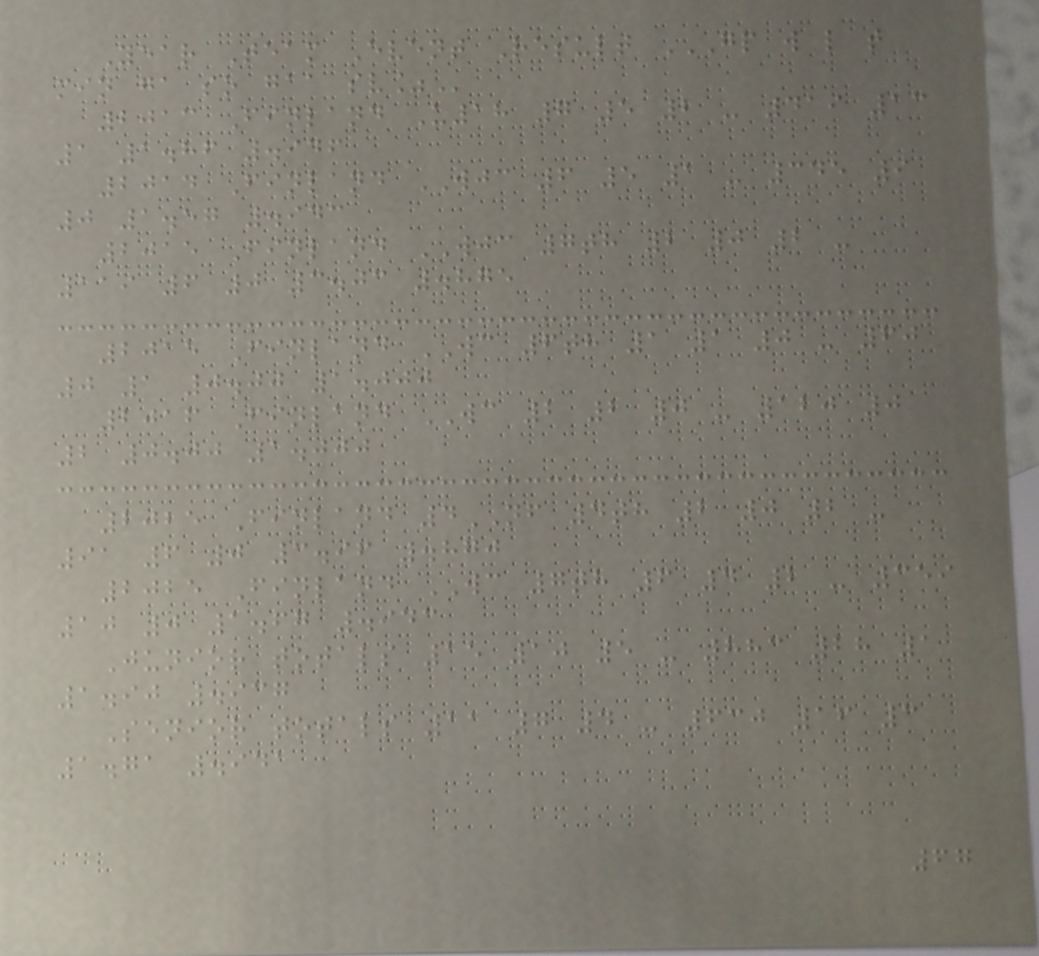Year Team Event Result GP W L T
MIN GA SO GAA SV%
2013 Finland U18 7 5 2 - 419 13
1 1.86 .946
2014 Finland WJC 6 5 1 - 345 9
0 1.57 .943
2015 Finland WJC 7th 2 0 2 -
119 6 0 3.03 .875
2015 Finland WC 6th 1 1 0 - 60
0 1 0.00 1.000
2016 Finland WC 2 2 0 - 120 0
2 0.00 1.000
2025 Finland 4NF 4th 2 0 2 -
91 6 0 3.96 .870
2025 Finland WC 7th 6 4 2 - 359
10 0 1.67 .943
Junior totals 15 10 5 - 883 28 1
1.90 .937
Senior totals 11 7 4 - 630 16 3
1.71 .941
67
